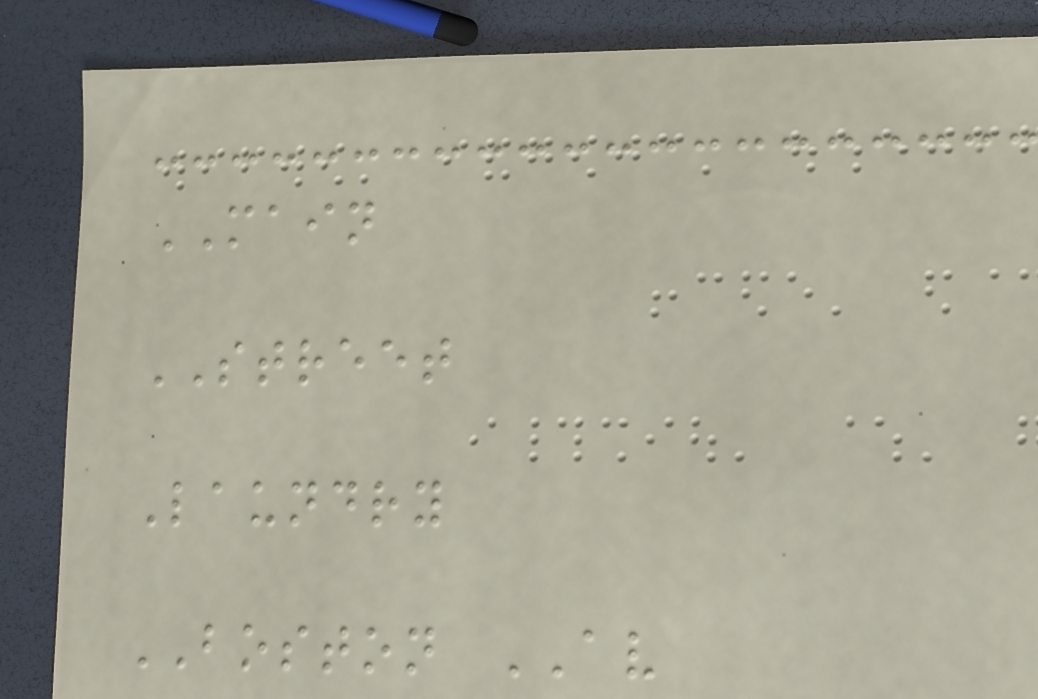MAIN
STREET
Laundry
BOSTON AV
